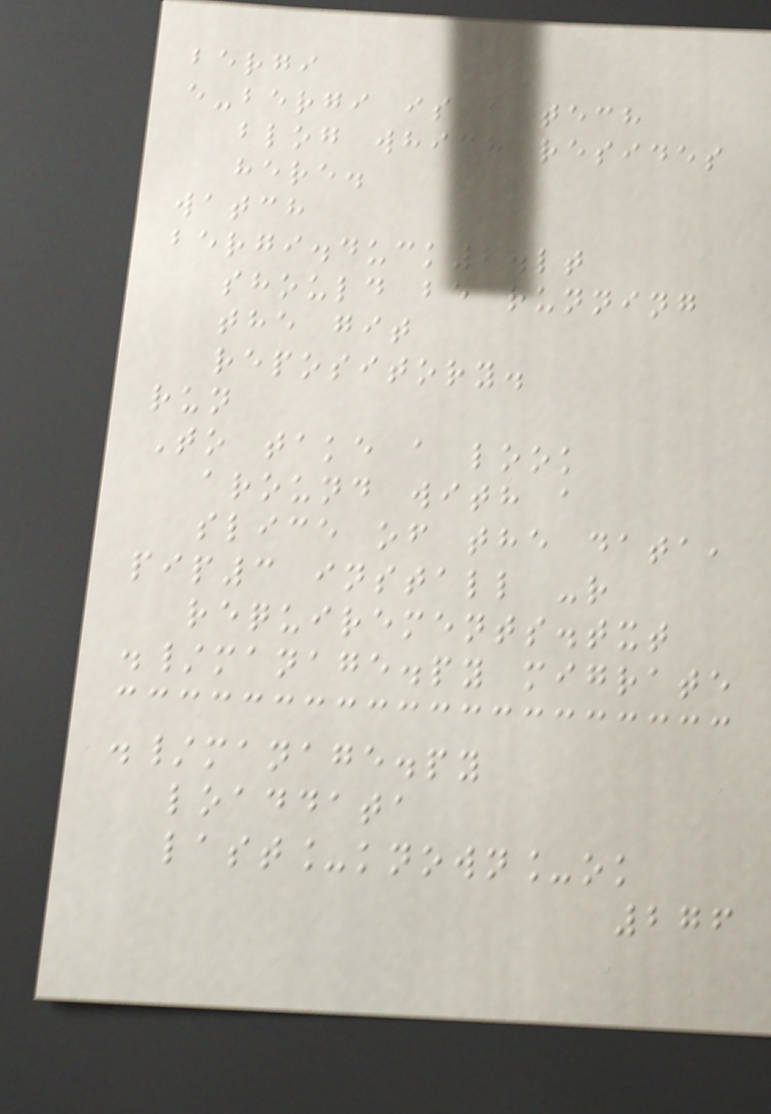bergi
e-bergi is a tech
blog which resides
here.
watch
bergi.duck2.lt
should be running
the git
repository.
run
To take a look
around with a
slice of the data,
pip3 install -r
requirements.txt
./manage.py migrate
./manage.py
loaddata
last_known_ok
276
